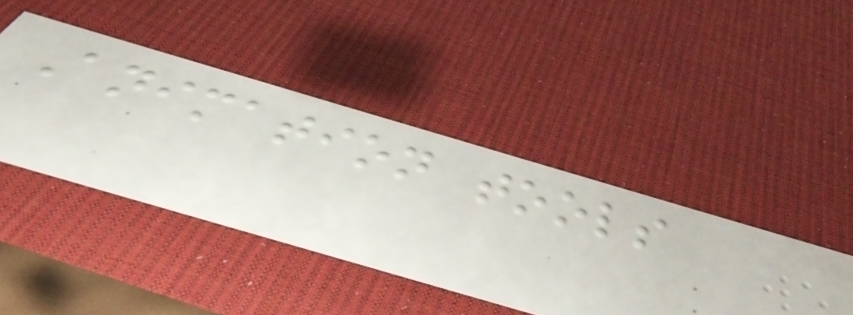Animation tools
